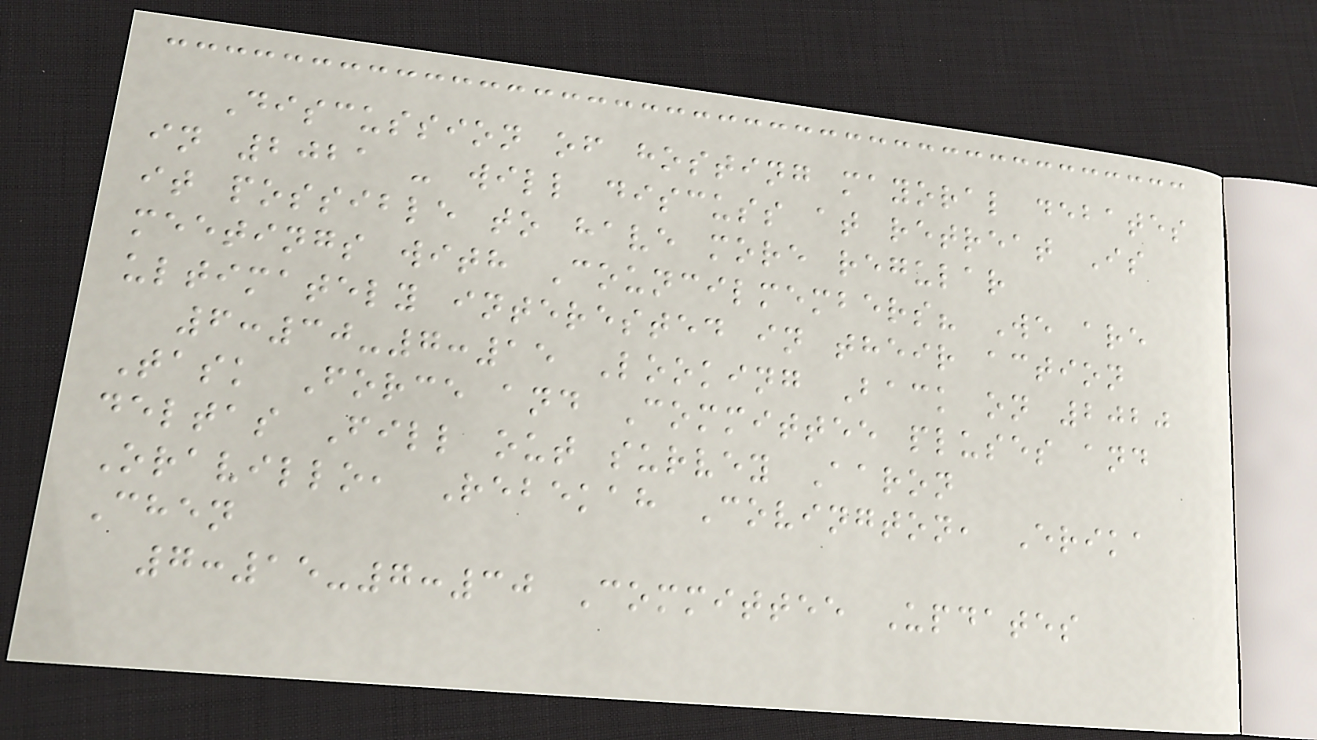Discussion of hosting mayoral debates
in 2021 - will discuss at retreat Is
it possible to have more regular
meetings with Councilmembers? We are
ultimately interested in their action
6:30-7:15 Looking Back on 2020
Task Force and Committee pluses and
deltas Fill out survey Aaron
Oravillo, Rebekah Covington, Erika
Chen
7:15-7:30 Committee Updates
